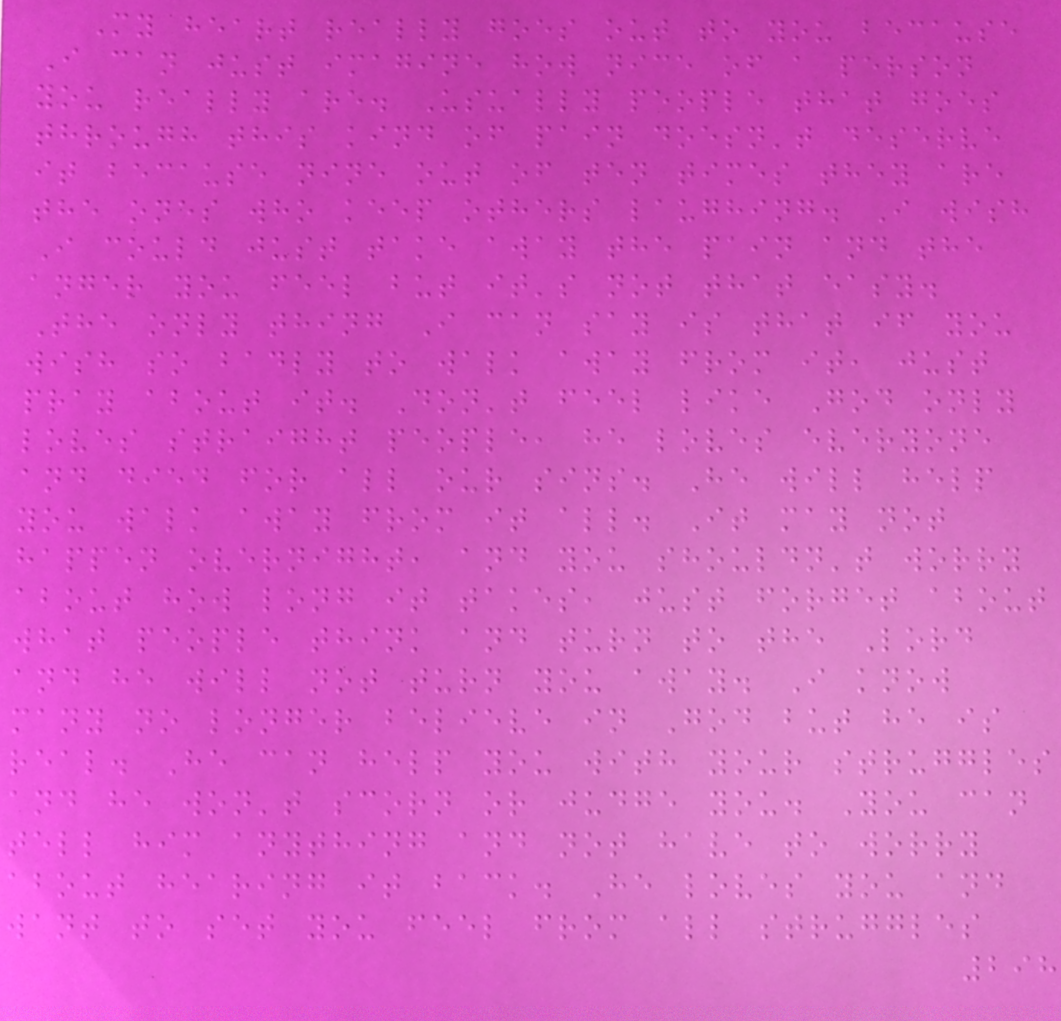My heart really goes out to you because
I can just imagine how nice of a person
you really are. Usually people that goes
through this kind of pain doesn't deserve
it because nine out of ten times they are
the ones who keep others laughing. I wish
I could just take away the pain and the
anger you feel but it's not that easy.
The only thing I can say is that if you
wish so badly to walk away from it, just
pray about it. Don't feel like God only
loves straight people, he loves everyone
and died for all our sins. He will help
you walk away from it all. It may not
happen overnight, and you shouldn't worry
about how long it takes, just forget about
what people think and turn to the Lord
and he will not turn you away. I know
many no longer believe in God but he is
real. He can help you with your struggles
and he won't scorn or judge you. You can
tell him anything and not have to worry
about hearing it back. He loves you and
want to set you feel from all struggles
298
